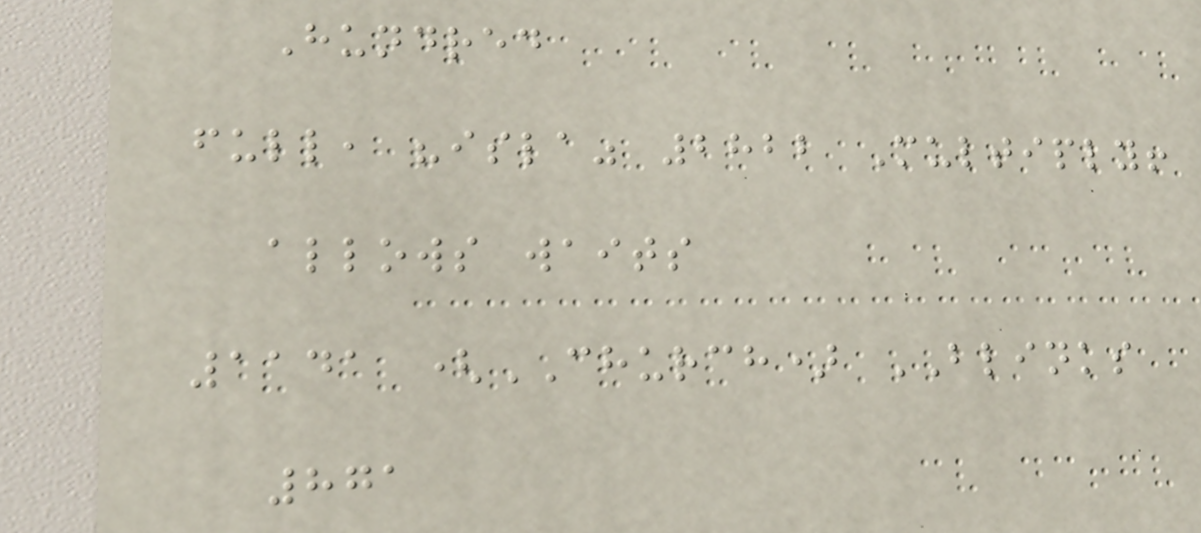Hundred
full, "isla" 2822 Multiply!
allows waits
1141 (CHURCH) BLINKS
871
